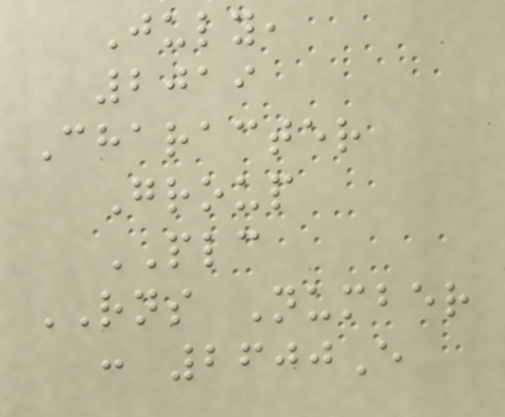July,
2019
Character
Group
PLC
RNS Number
: 2600E
